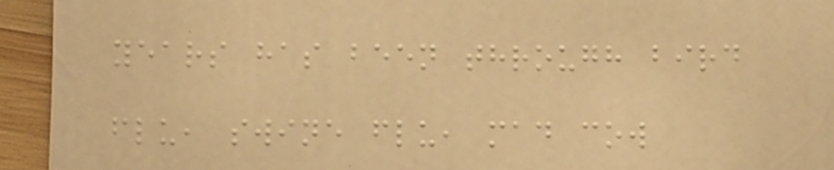years has been through bird
flu, swine flu, mad cow
